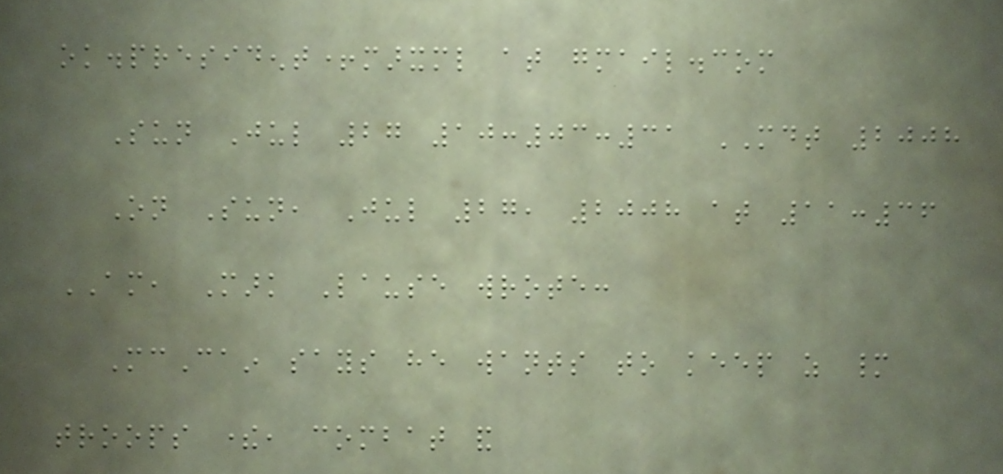ok.president+marxml at gmail.com
Sun Jul 27 10:03:31 MDT 2008
On Sun, Jul 27, 2008 at 11:36
AM, Mark Lause wrote:
McCain says he wants to keep as many
troops there, combat and
